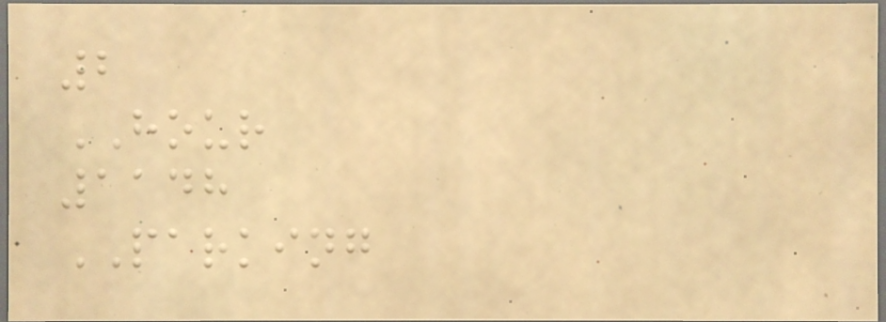2
HOUR
1148
PARKING
